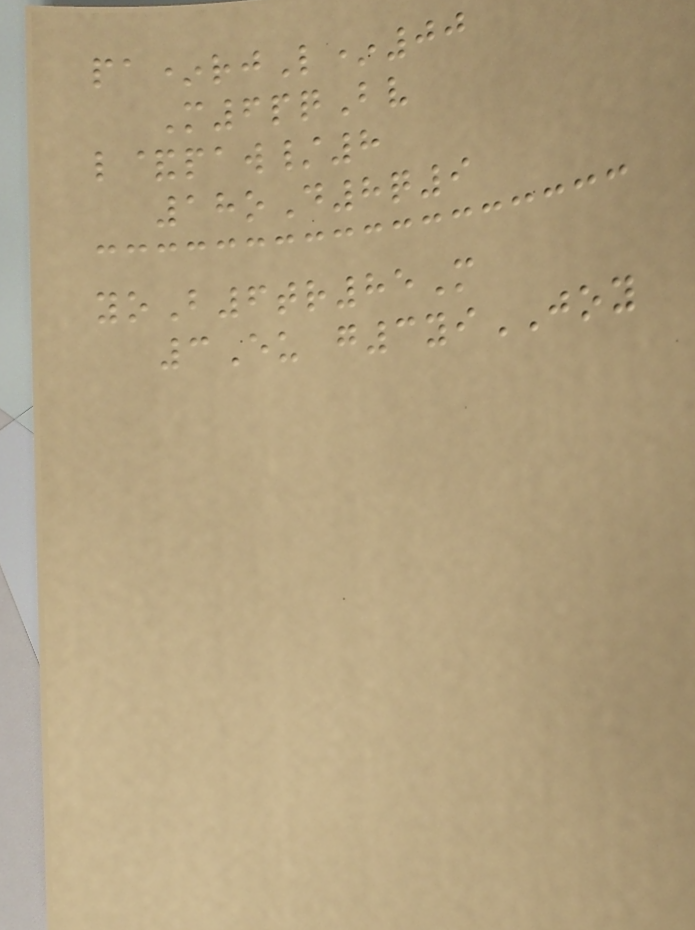pa*rjL*00
M6pqBv
l&paw/8
18oD8q9
yoB6tr85M
3Eu g3yiJOY
